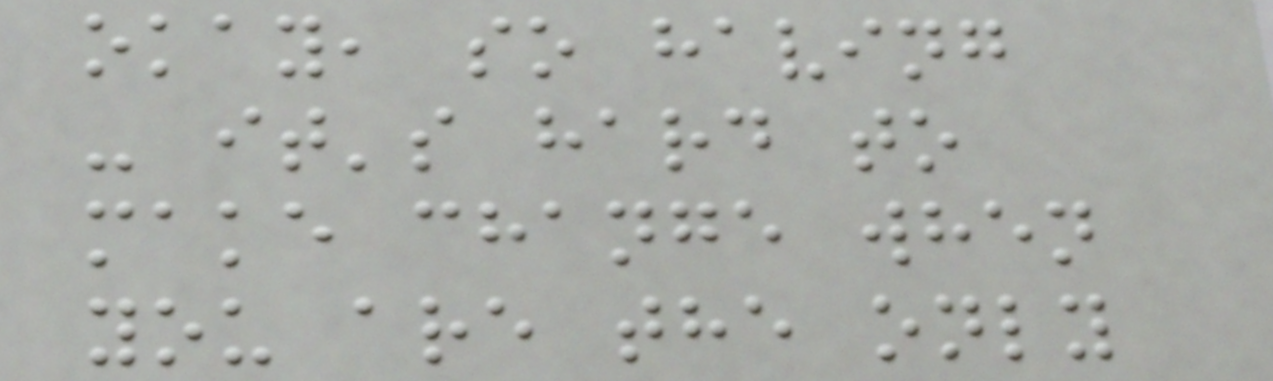okay, so having
- it's hard to
make change when
you are the only
